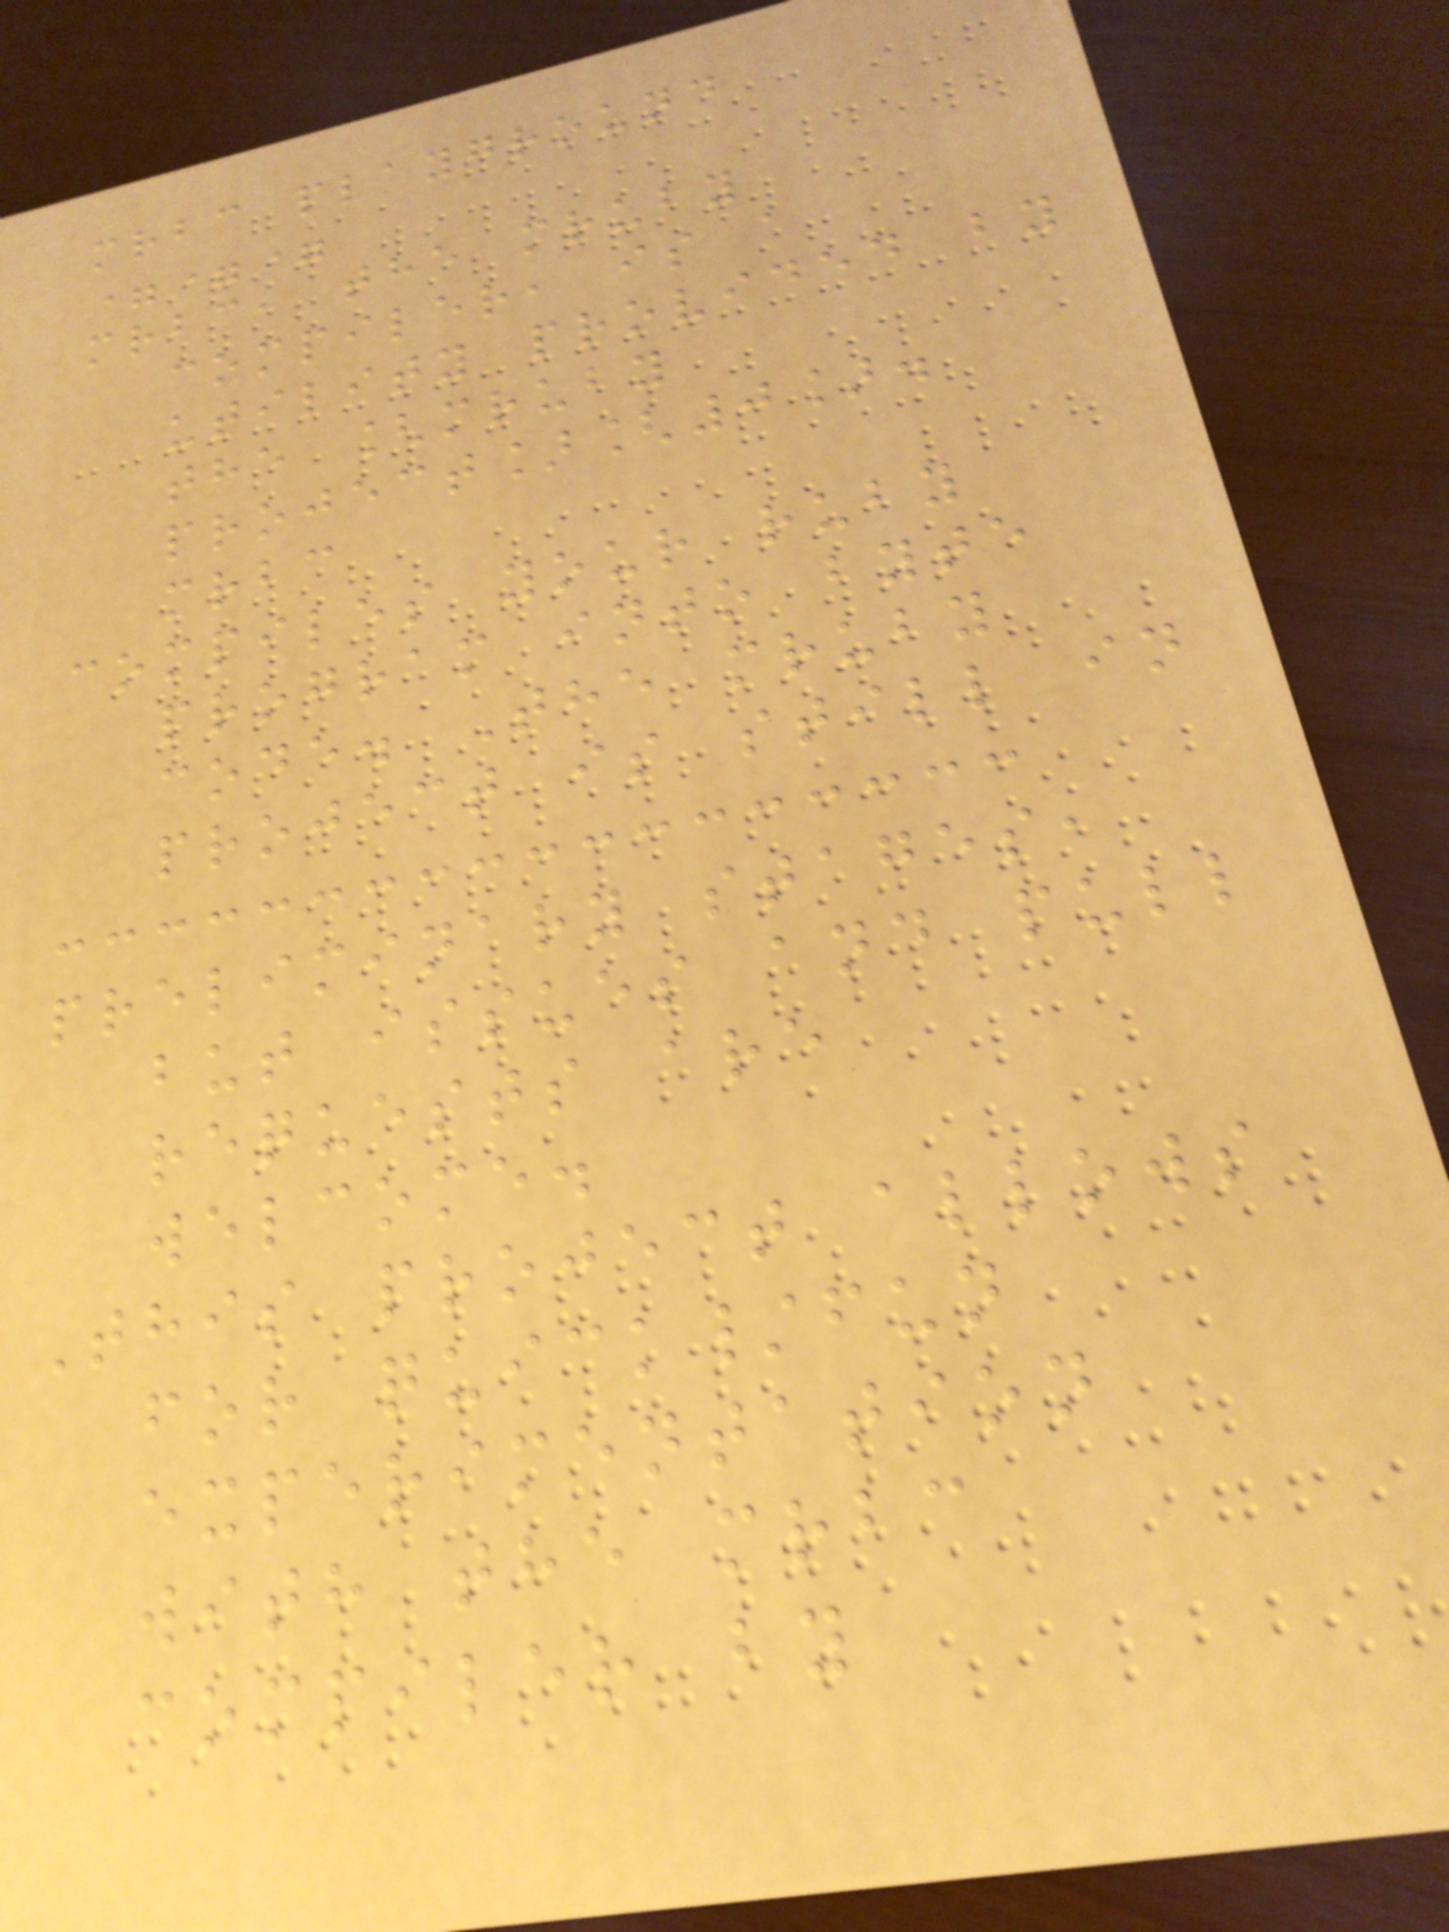mrbc playground
===
mrbc, the mruby
compiler, is a
utility provided by
the [mruby
project][0].
mrbc
compiles your ruby
program into byte
code. The mruby
project is still in
preliminary stages,
but issues and pull
requests are
welcome.
This project allows
for quick/fun
experimentation
with the mrbc
compiler by
